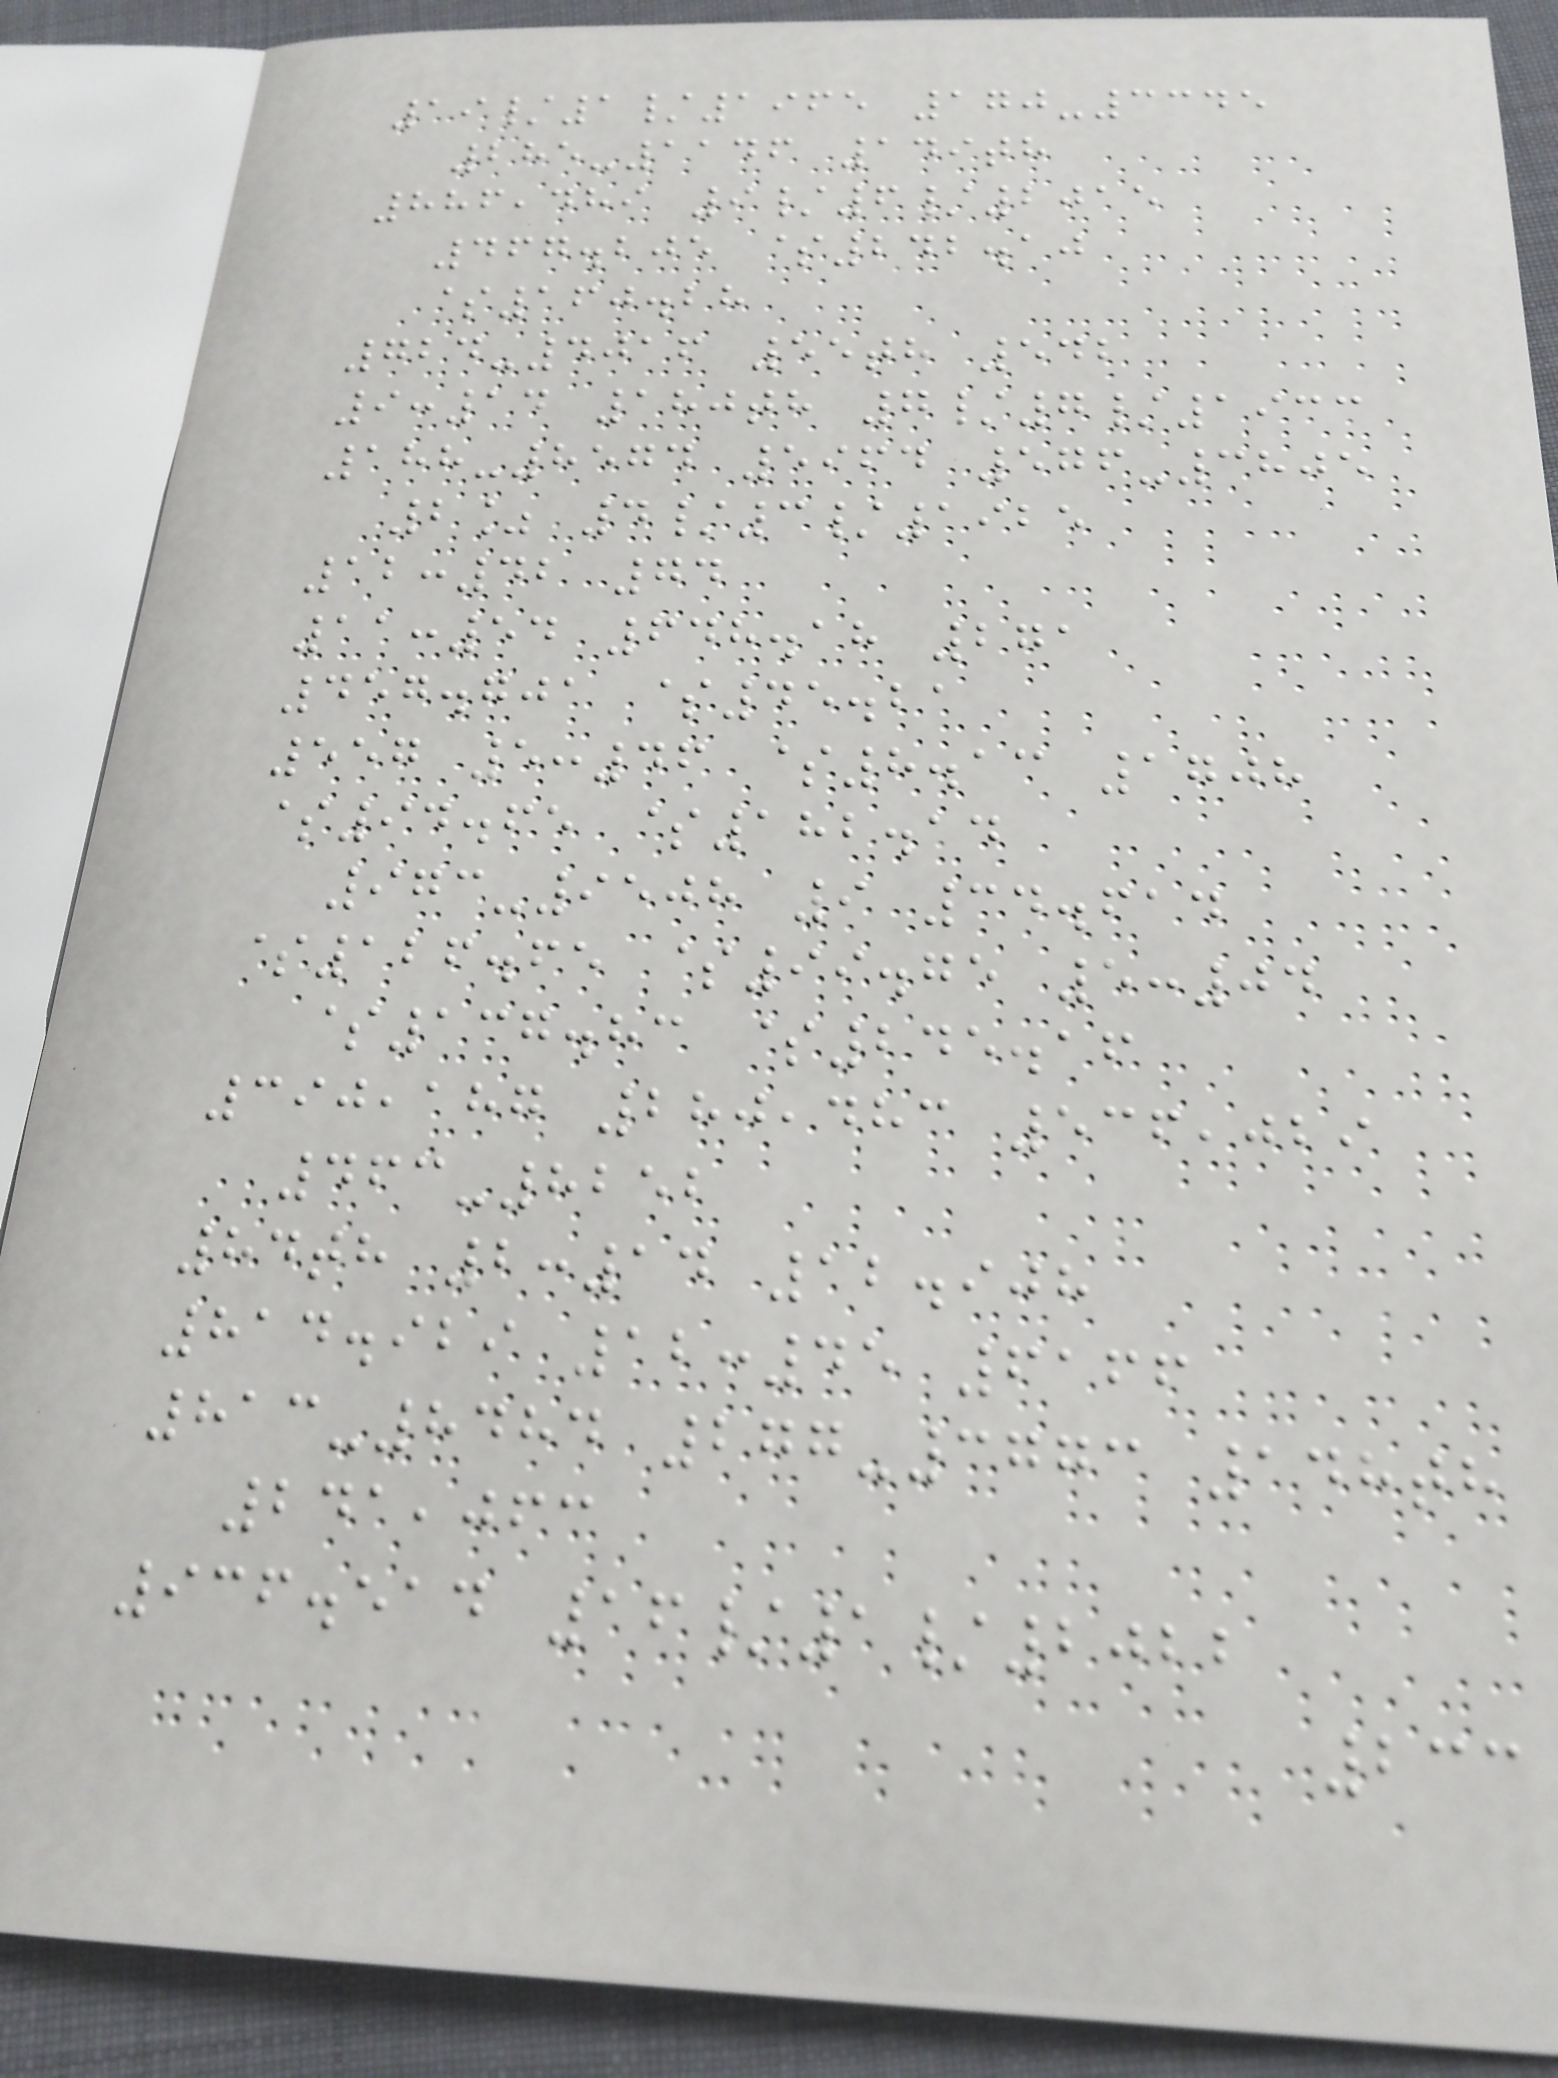19/1/1965 170-3345
285-1146 149th
886,489 9/6/2015
467.205 $242.10
$160.28
724-4016 55th 542
9:14 180th 7/7/1933
188-8574 5964 576-3805
2% 4/3/1925
12:42 74
11:54 648.18 271
457.701 $45.21
557 5:46 $8.13 1708
$94.65 $182.14
973-9508 9 34.614
$126.65 $99.75 5:04
$137.83 $245.16
390,187 280,483 536,029
463-8252
84th 2:14 12.908
814.929 12:45 6166
813-8484 277-3773 148th
241,063
936.514 16/1/2022
233
